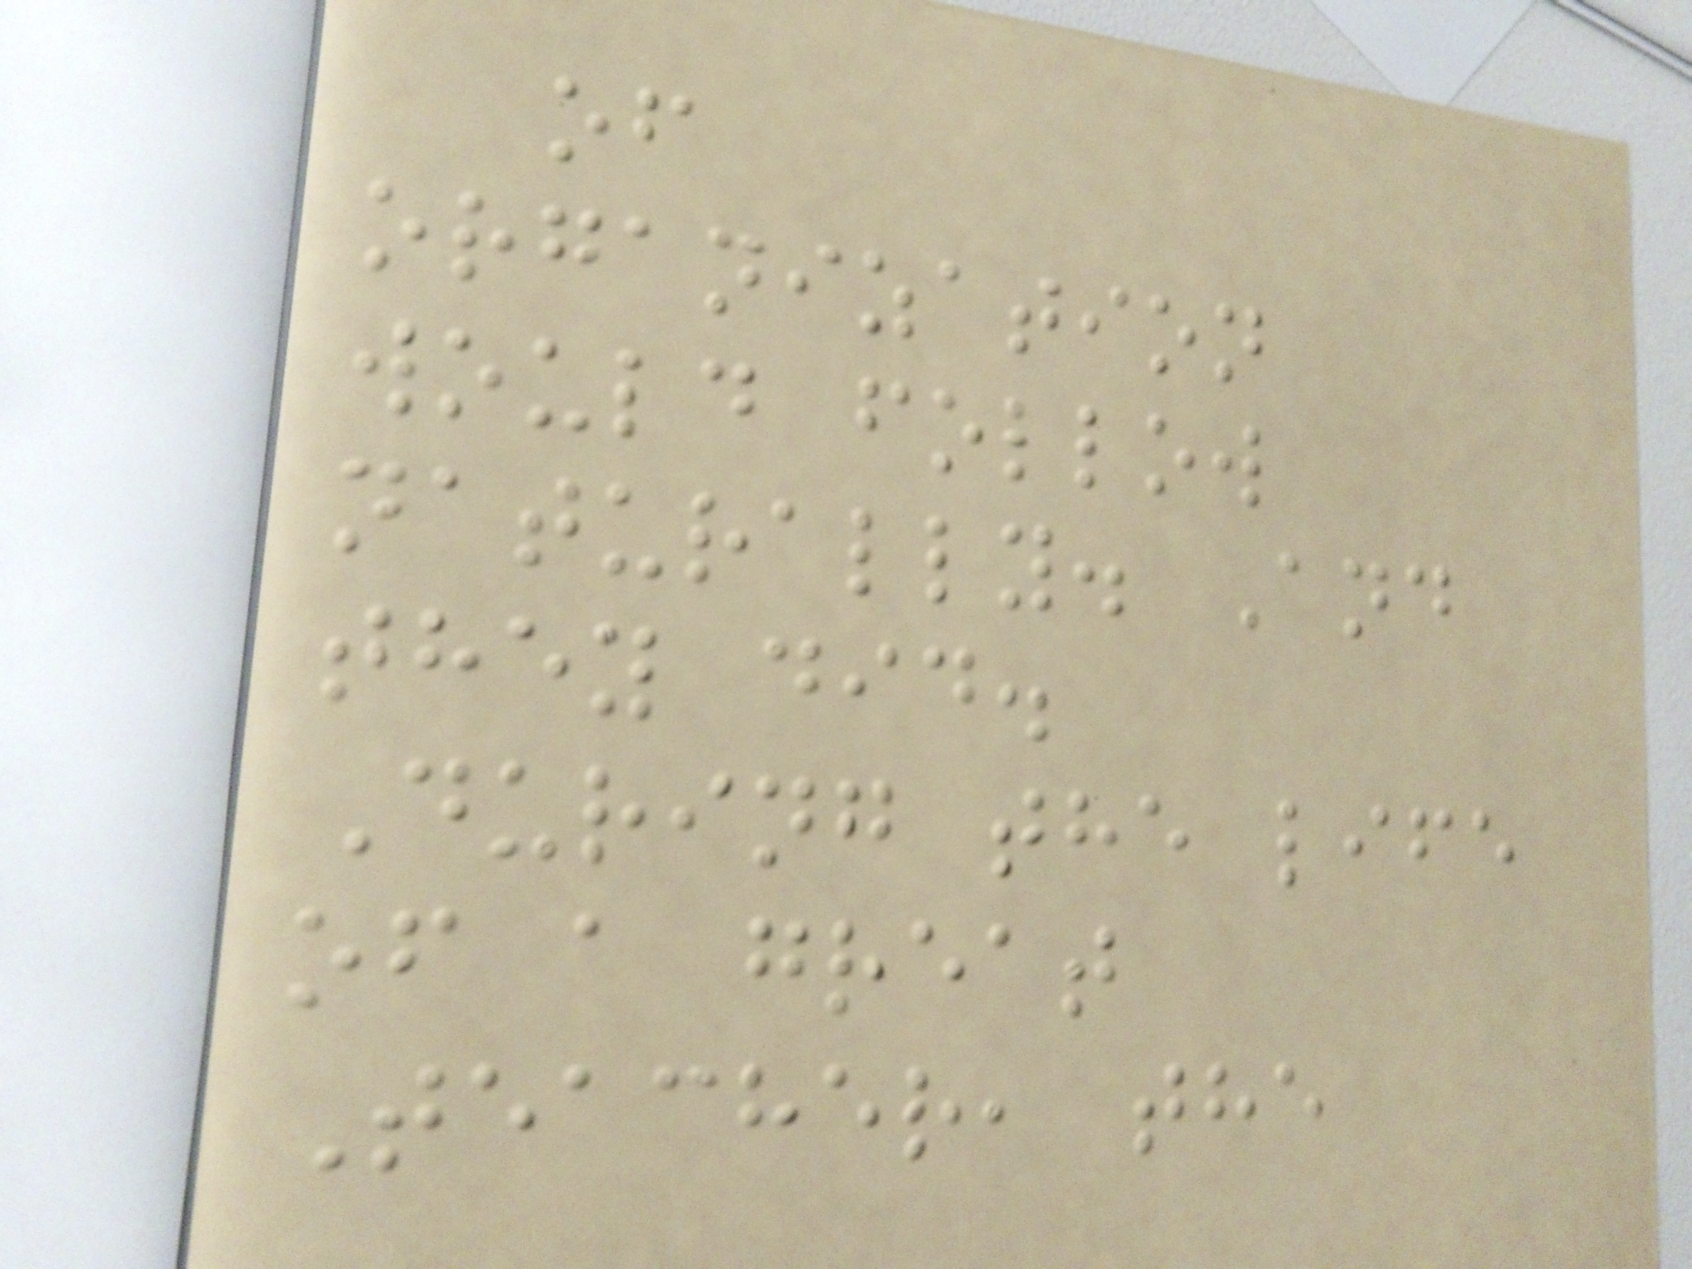of
organization
would follow
naturally. And
they did.
During the life
of a great
Teacher, the
